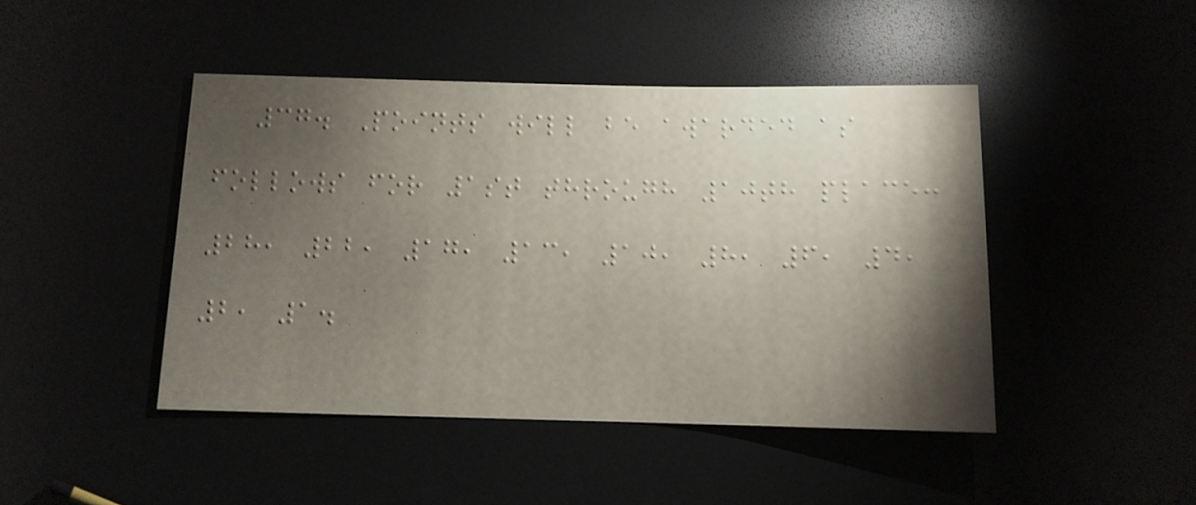37. Points will be awarded as
follows for 1st through 10th place:
28, 22, 17, 13, 10, 8, 6, 4,
2, 1.
